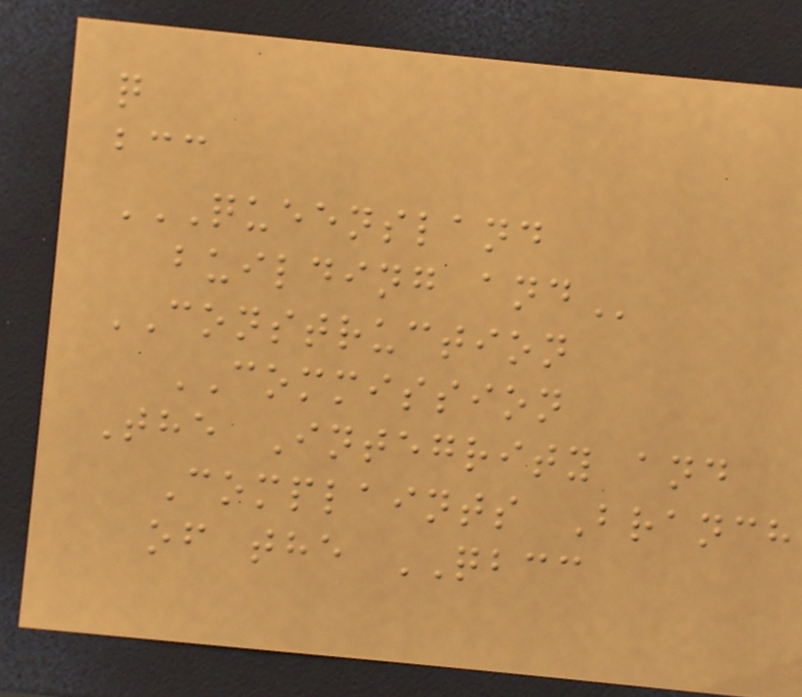q
bcc
QUEENSLAND
BUILDING AND
CONSTRUCTION
COMMISSION
The Integrity and
Complaints Branch
of the QBCC
